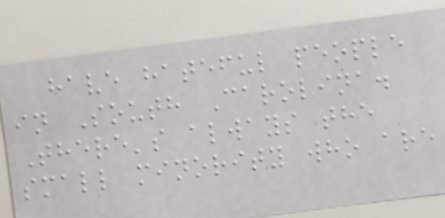have hateful people
in South Carolina.
There's always the
small minority who are
